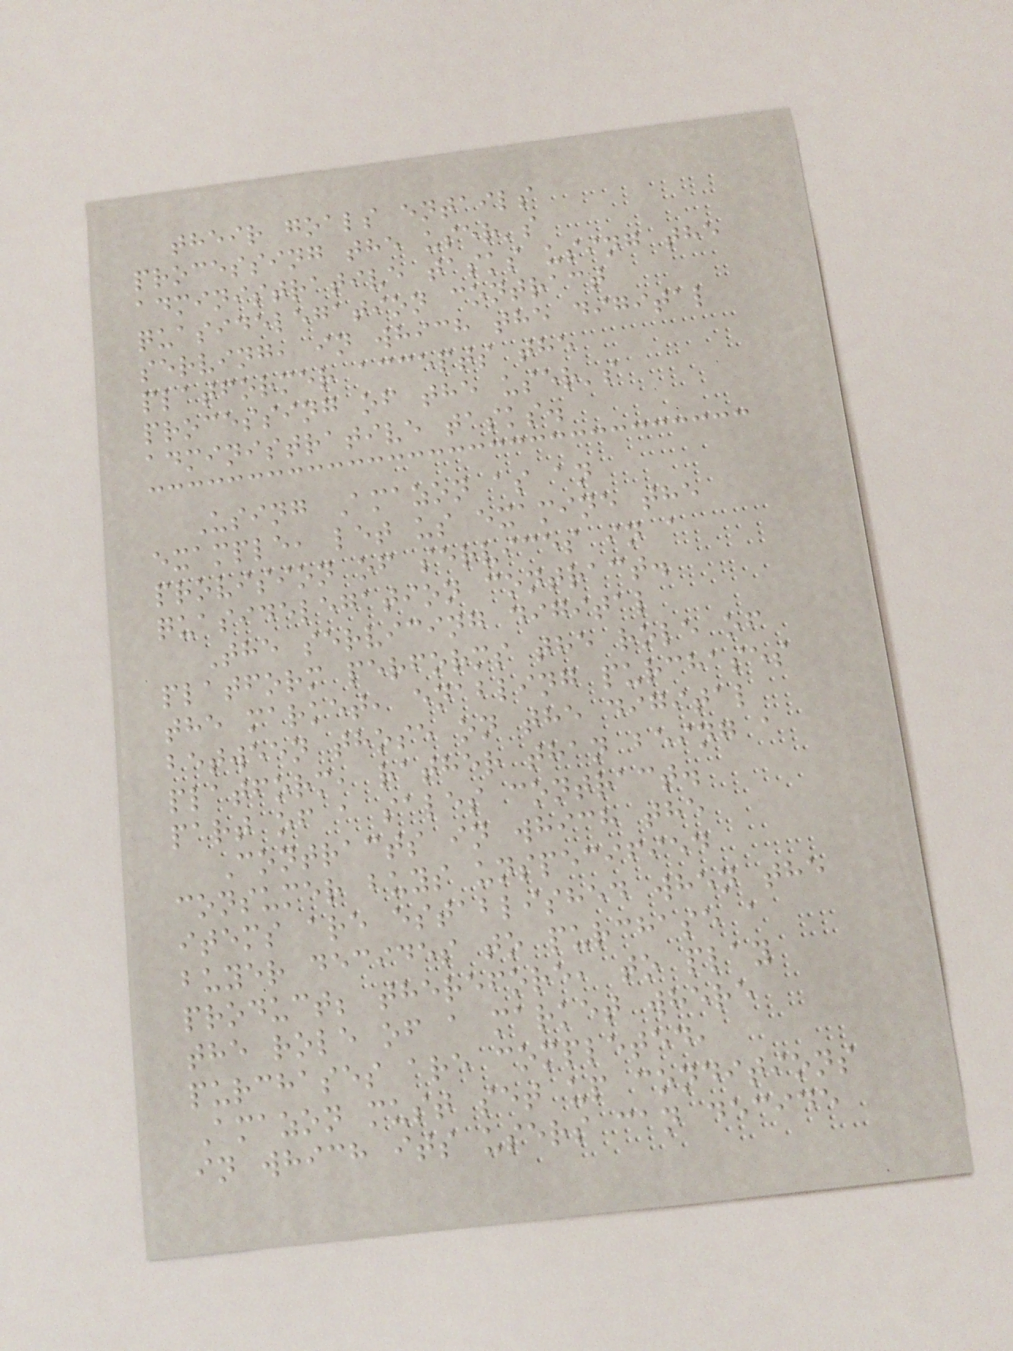their goals entails
processing the user's
administrative tasks using the
quasidelegation contract
serving, in which the digital
platformer accepts the
processing of the user's
administrative tasks.
Using Amazon as an
example, let us examine the
provision of services in a
quasidelegation contract.
The servicing digital
platform performs the role of
the market, enabling purchases
between those on the digital
platform, rather than being a
part of a sales contract.
Contracts in which the
consumer buys unspecified
items are established when the
buyer decides to purchase a
product; therefore, to play
the role of a market where
purchases are completed,
Amazon must set up conditions
in which its users can decide
